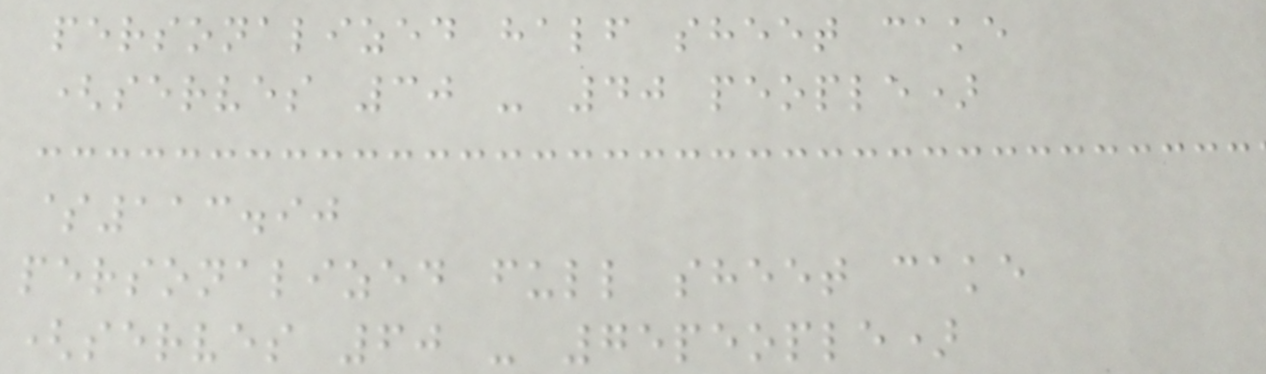personalized half sheet cake
(serves 30 - 40 people)
$113.90
personalized full sheet cake
(serves 60 - 75people)
